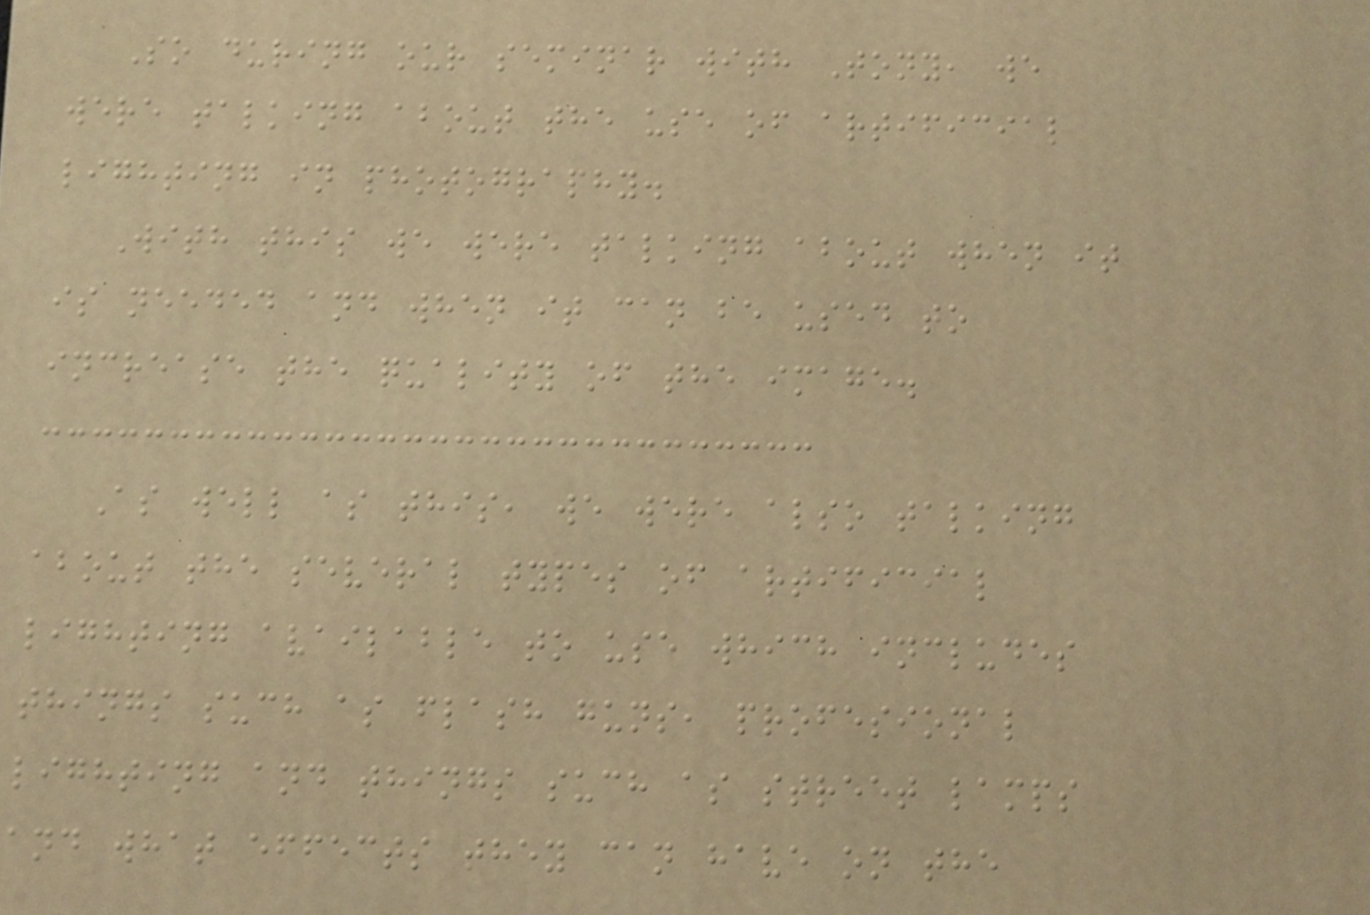So during our seminar with Tony, we
were talking about the use of artificial
lighting in photography.
With this we were talking about when it
is needed and when it can be used to
increase the quality of the image.
As well as this, we were also talking
about the several types of artificial
lighting available to use which includes
things such as flash guns, profesional
lighting and things such as street lamps
and what effects they can have on the
